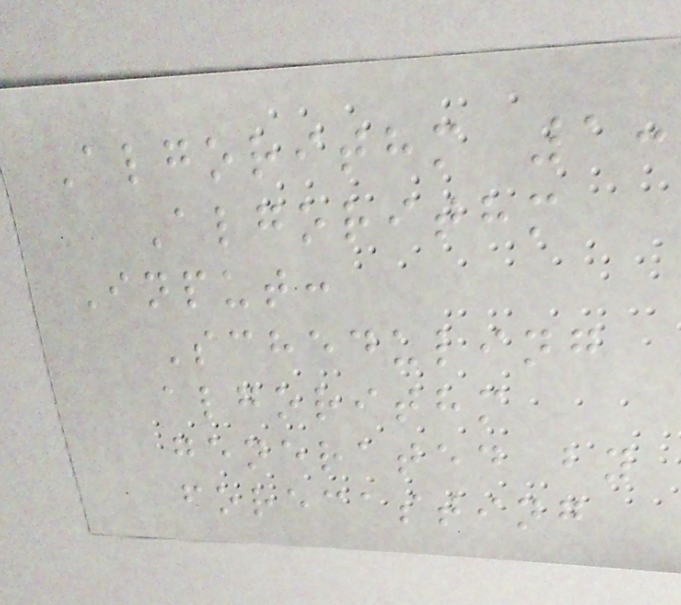Algorithm 1:
Algorithm
Input:
Scheduling
algorithm
generated by
forecasting
